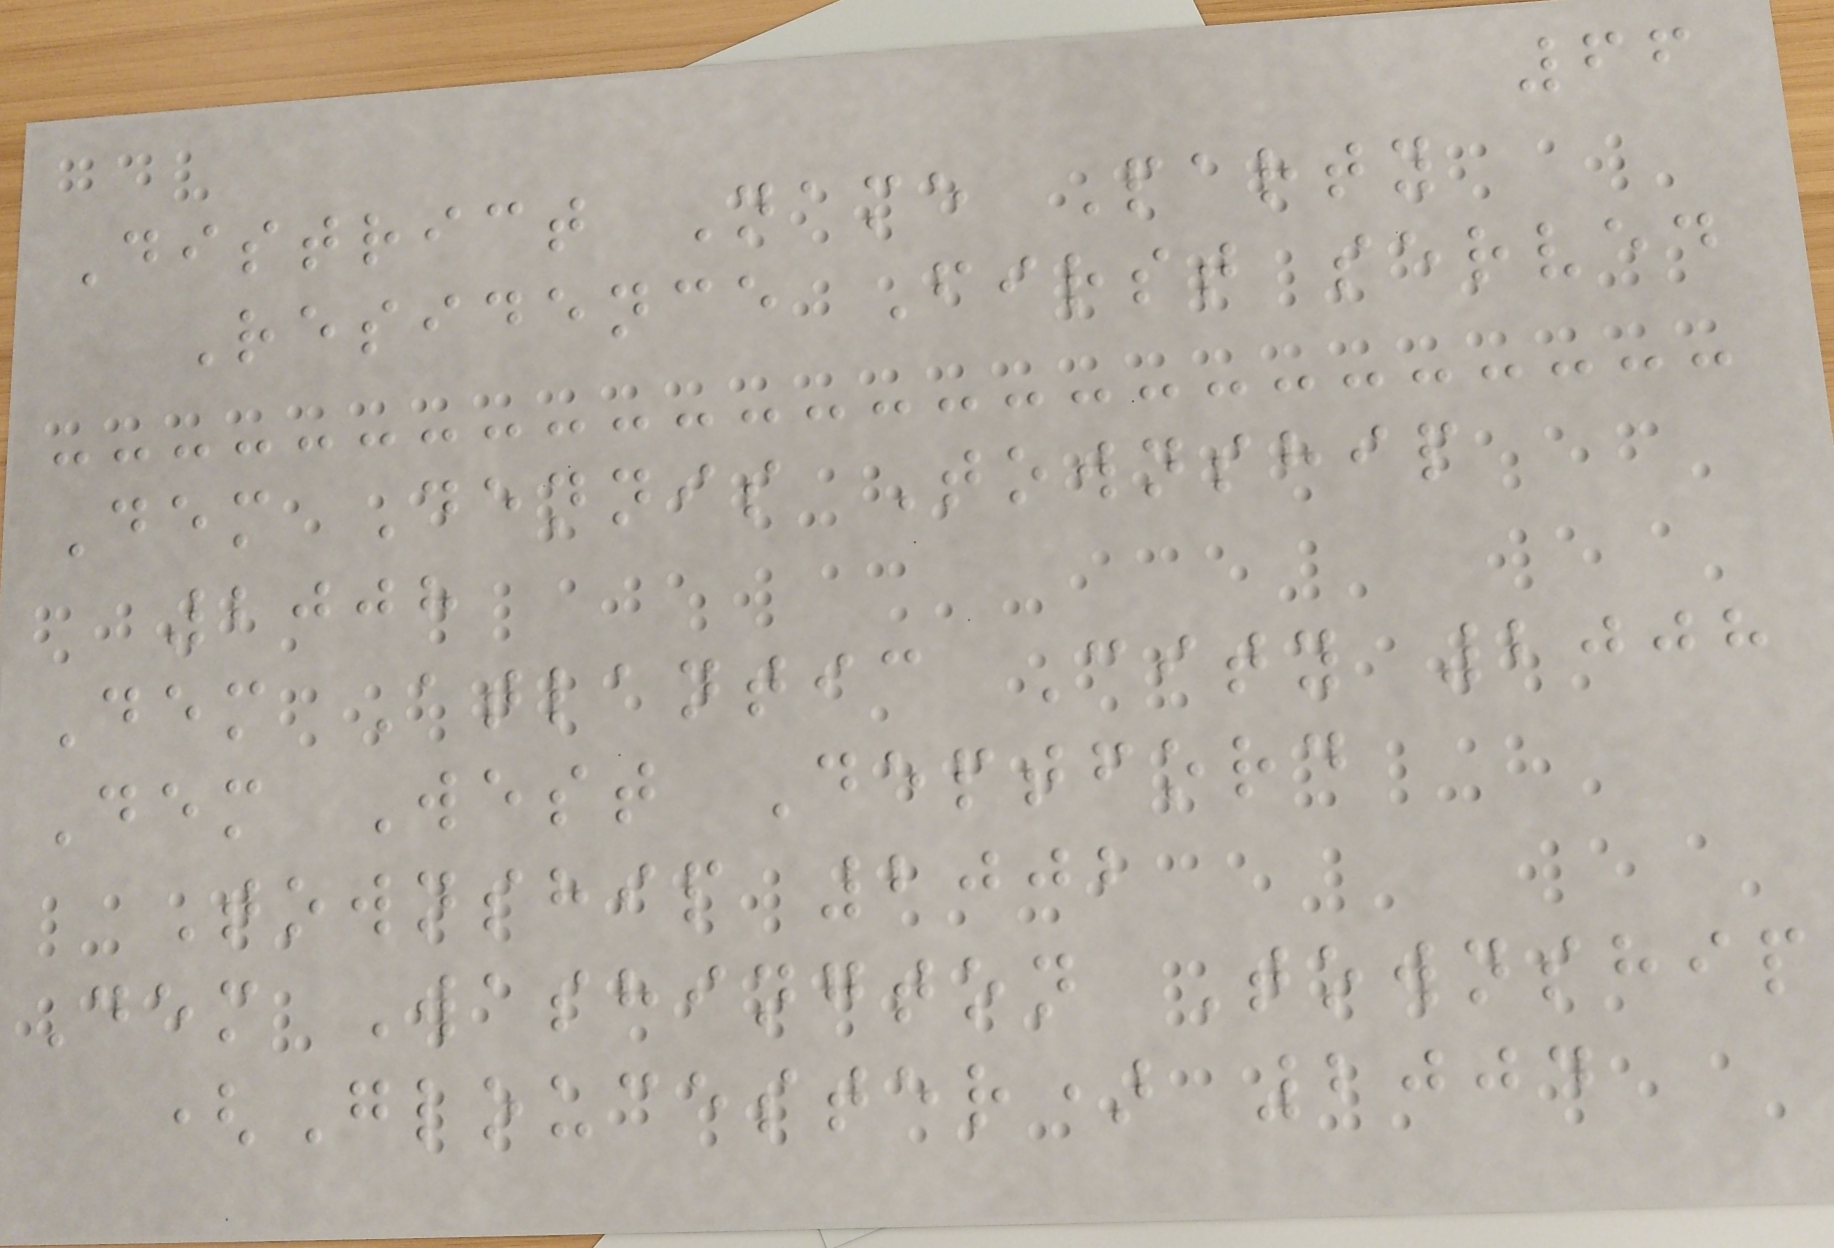66
District Name Party
Residence First served
Dem Dennis Township
2008
Dem Atlantic City 2008
Dem West Deptford
Township 2002
Dem Washington Township
(Gloucester) 2004
